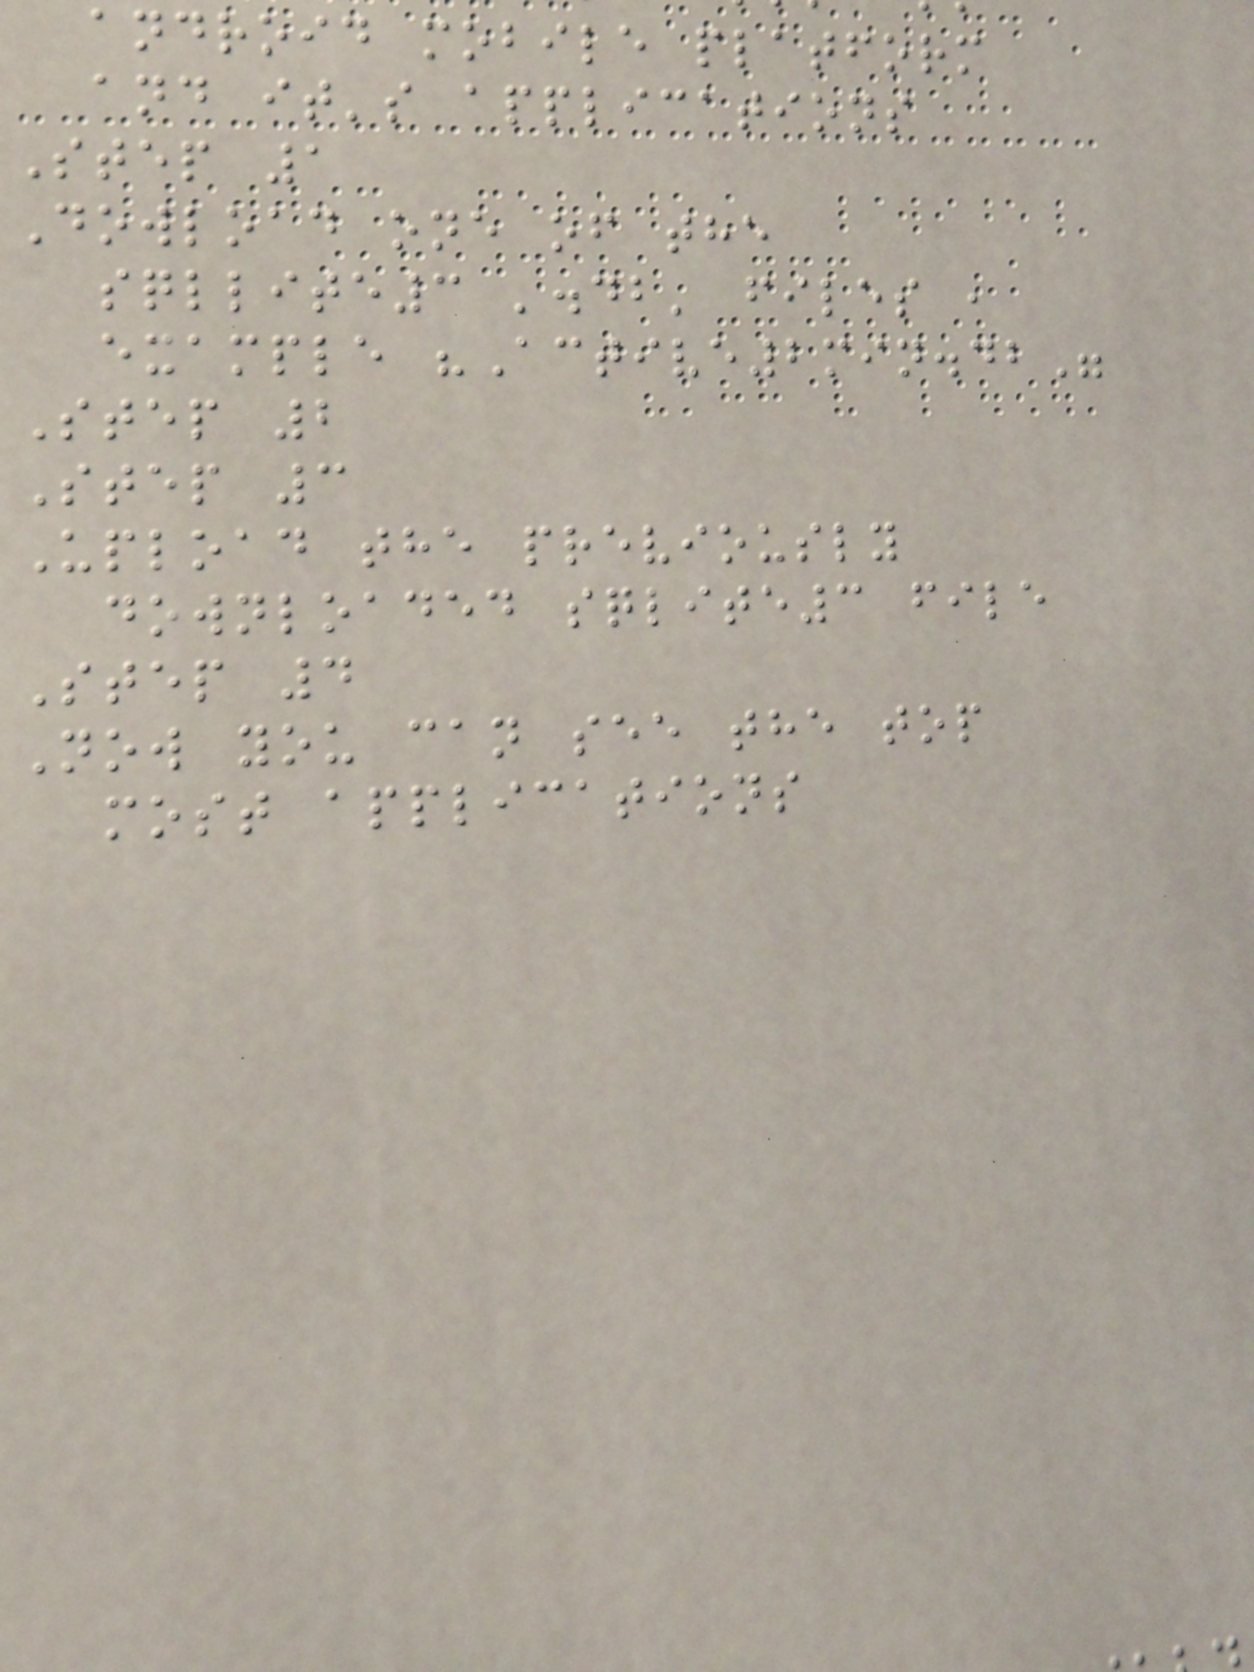android mobile platform
and it's applications
Step 1
Dowload one of the
sqllite3 '.db' files ,
example "Active2min.db"
Step 2
Step 3
Upload the previously
downloaded sqlite3 file
Step 4
Now you can see the top
most applications
